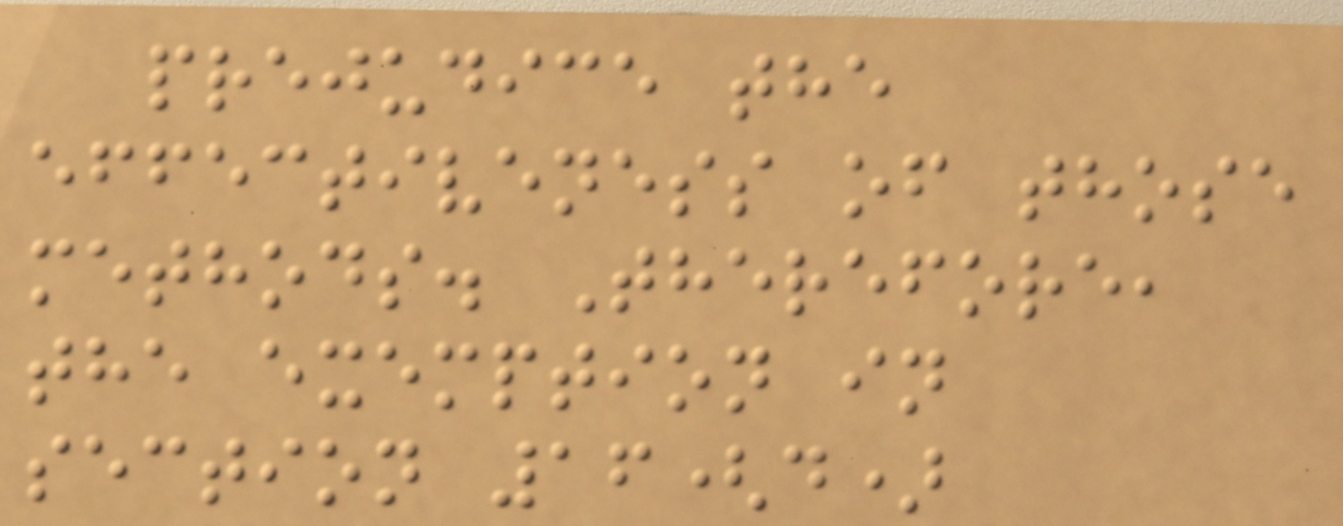prejudice the
effectiveness of those
methods. Therefore,
the exemption in
section 16(d)
